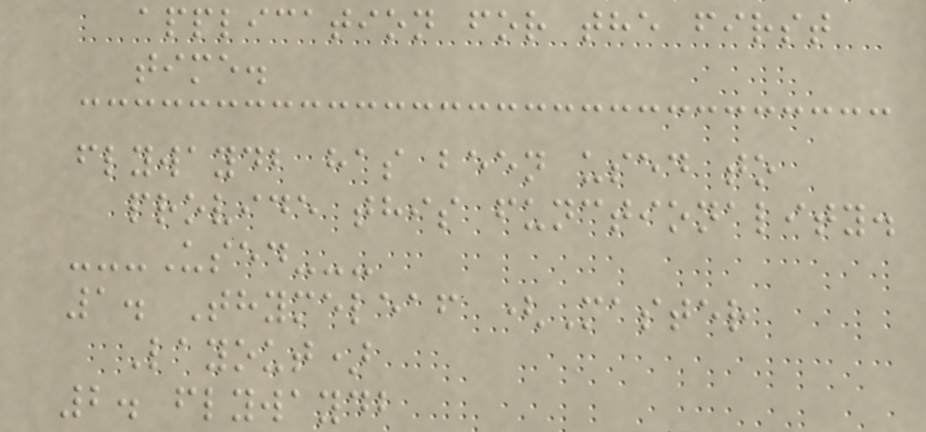application for the first
time.
flywaydb has been used to
provide this functionality.
---Used---
1. Thymeleaf (Master
Layout)
2. flywaydb
